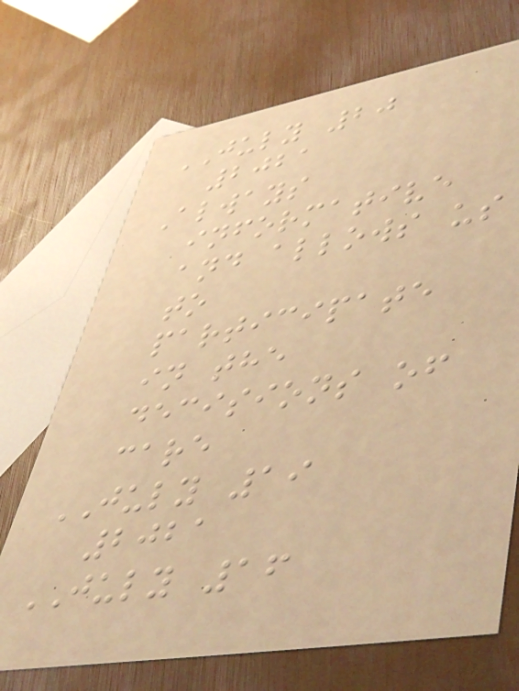JULY 20
2021
Always
informative
and allows us
to
participate
in the
decisions of
care
JULY 19
2021
JULY 16
